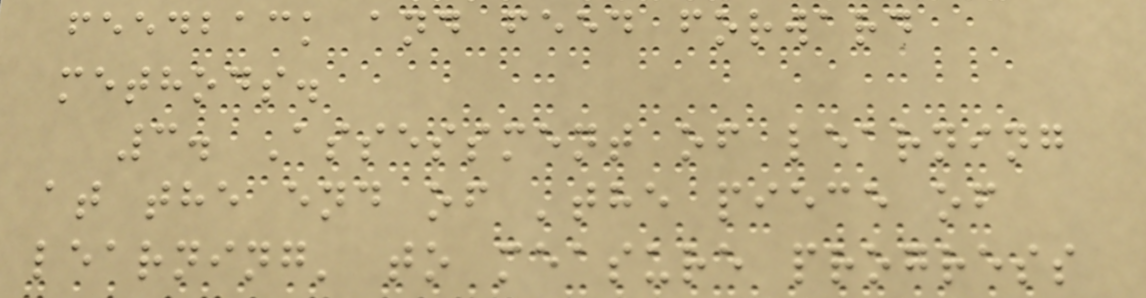feedback and feed forward
methods.
3. Assessment of learning
at the end of 'the piece of
learning' to measure progress
